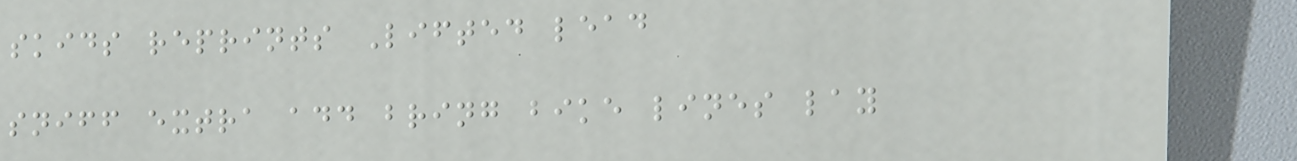skids reprints Lifted lead
sniff extra add bring bike lines lay
